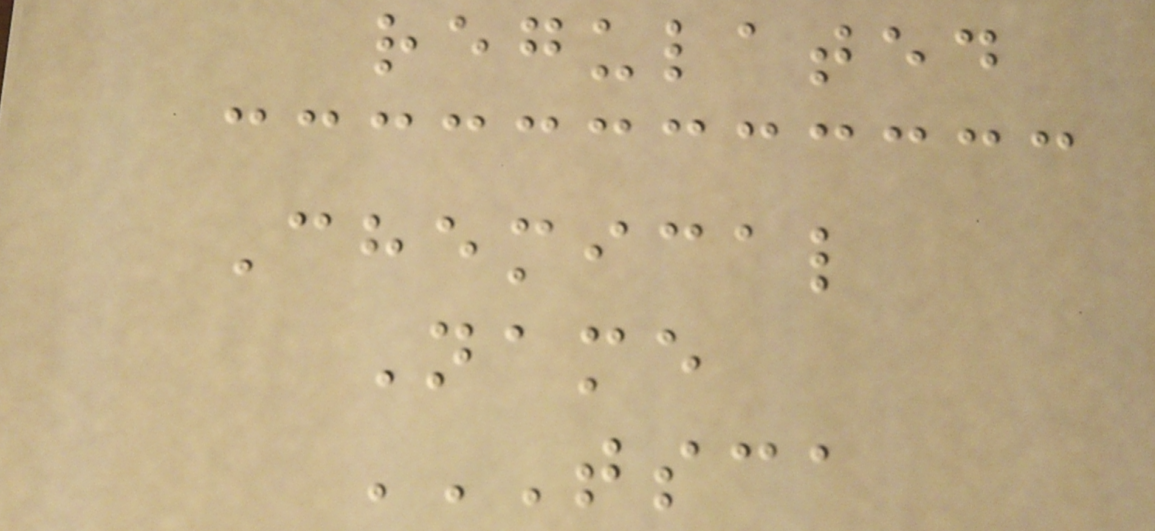regulated
Chemical
Name
TSCA
